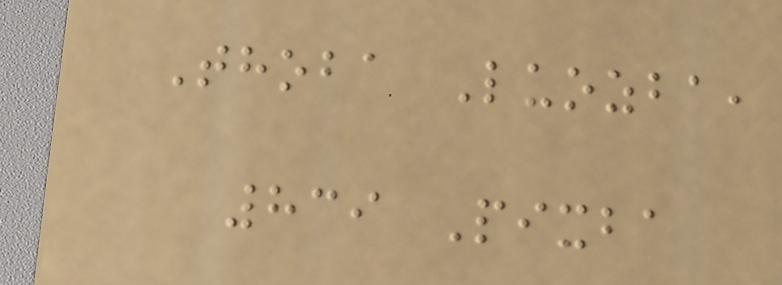Thoba Luozba,
839 Pixba
